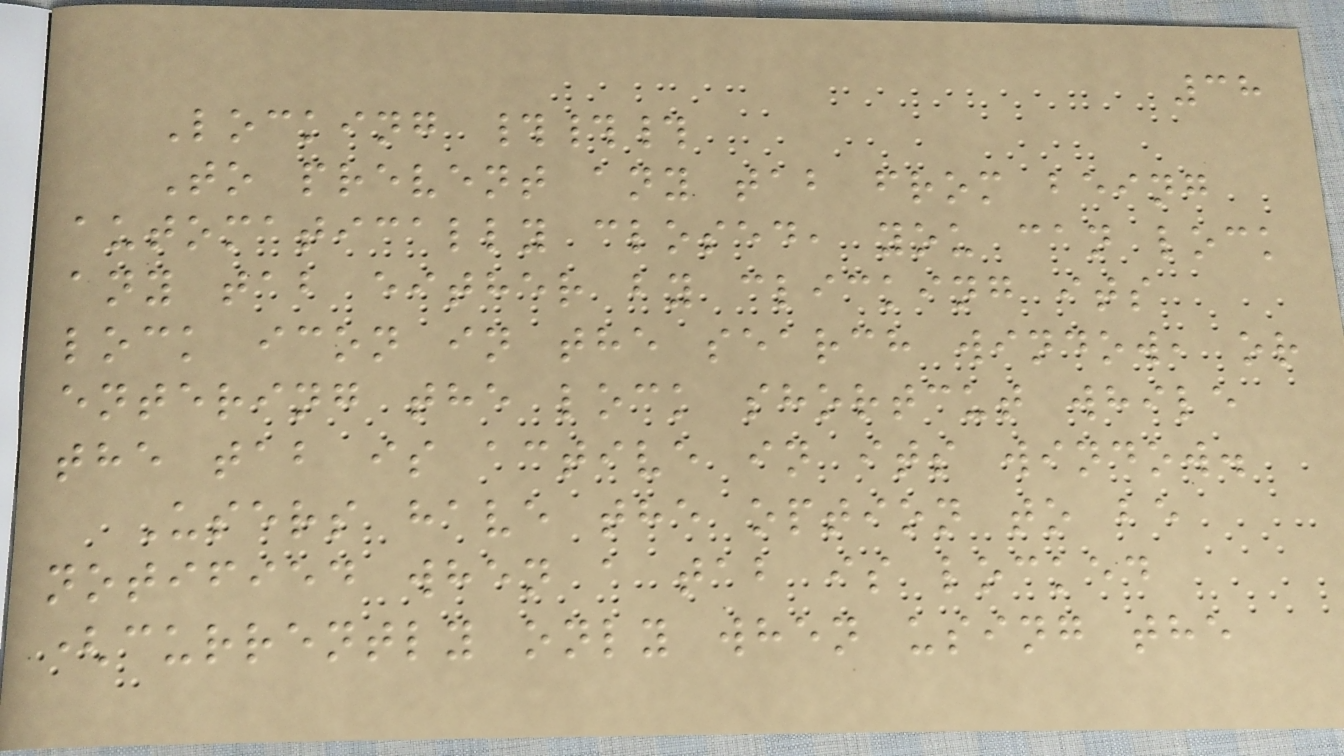38
Locking ###
To prevent any tab from being
automatically closed, you can lock
any tab either by clicking its
lock icon in the search window, or
entering the lock shortcut while
the tab is active in its window.
Users have the option to be
notified when a tab is locked
(currently only when using the
